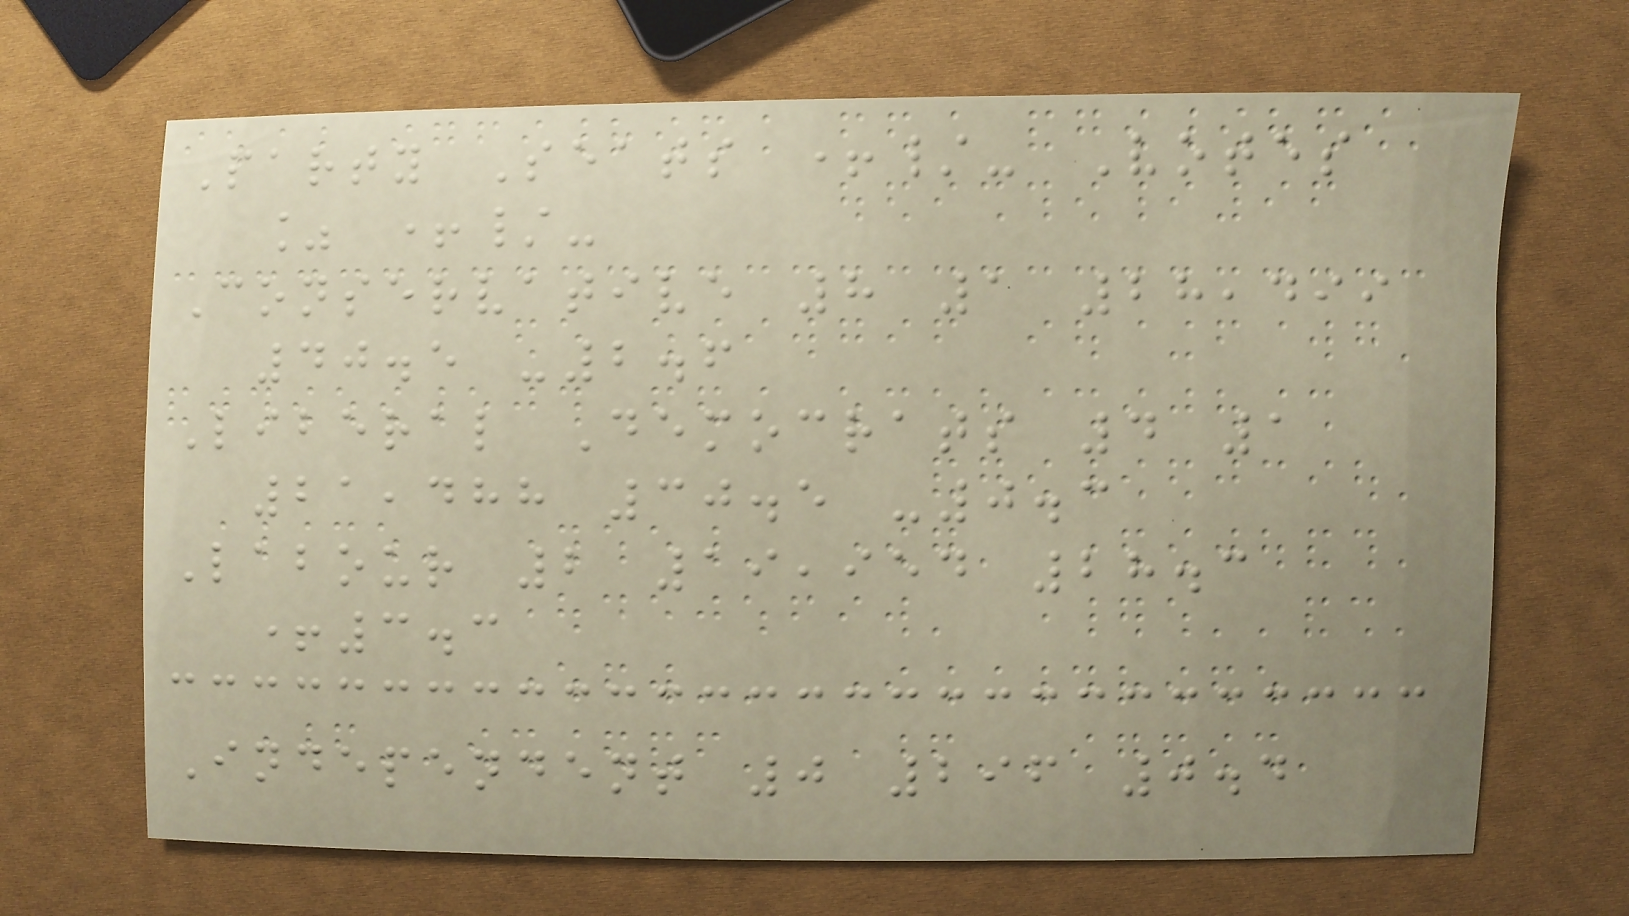Party Seats +/- Votes
% +/-
Conservative 8 1 28,499
40.5 -2.6
Liberal Democrats 4 1
21,488 30.5 -0.3
Labour 2 19,954 28.3
+3.3
Independent 0 296 0.4
